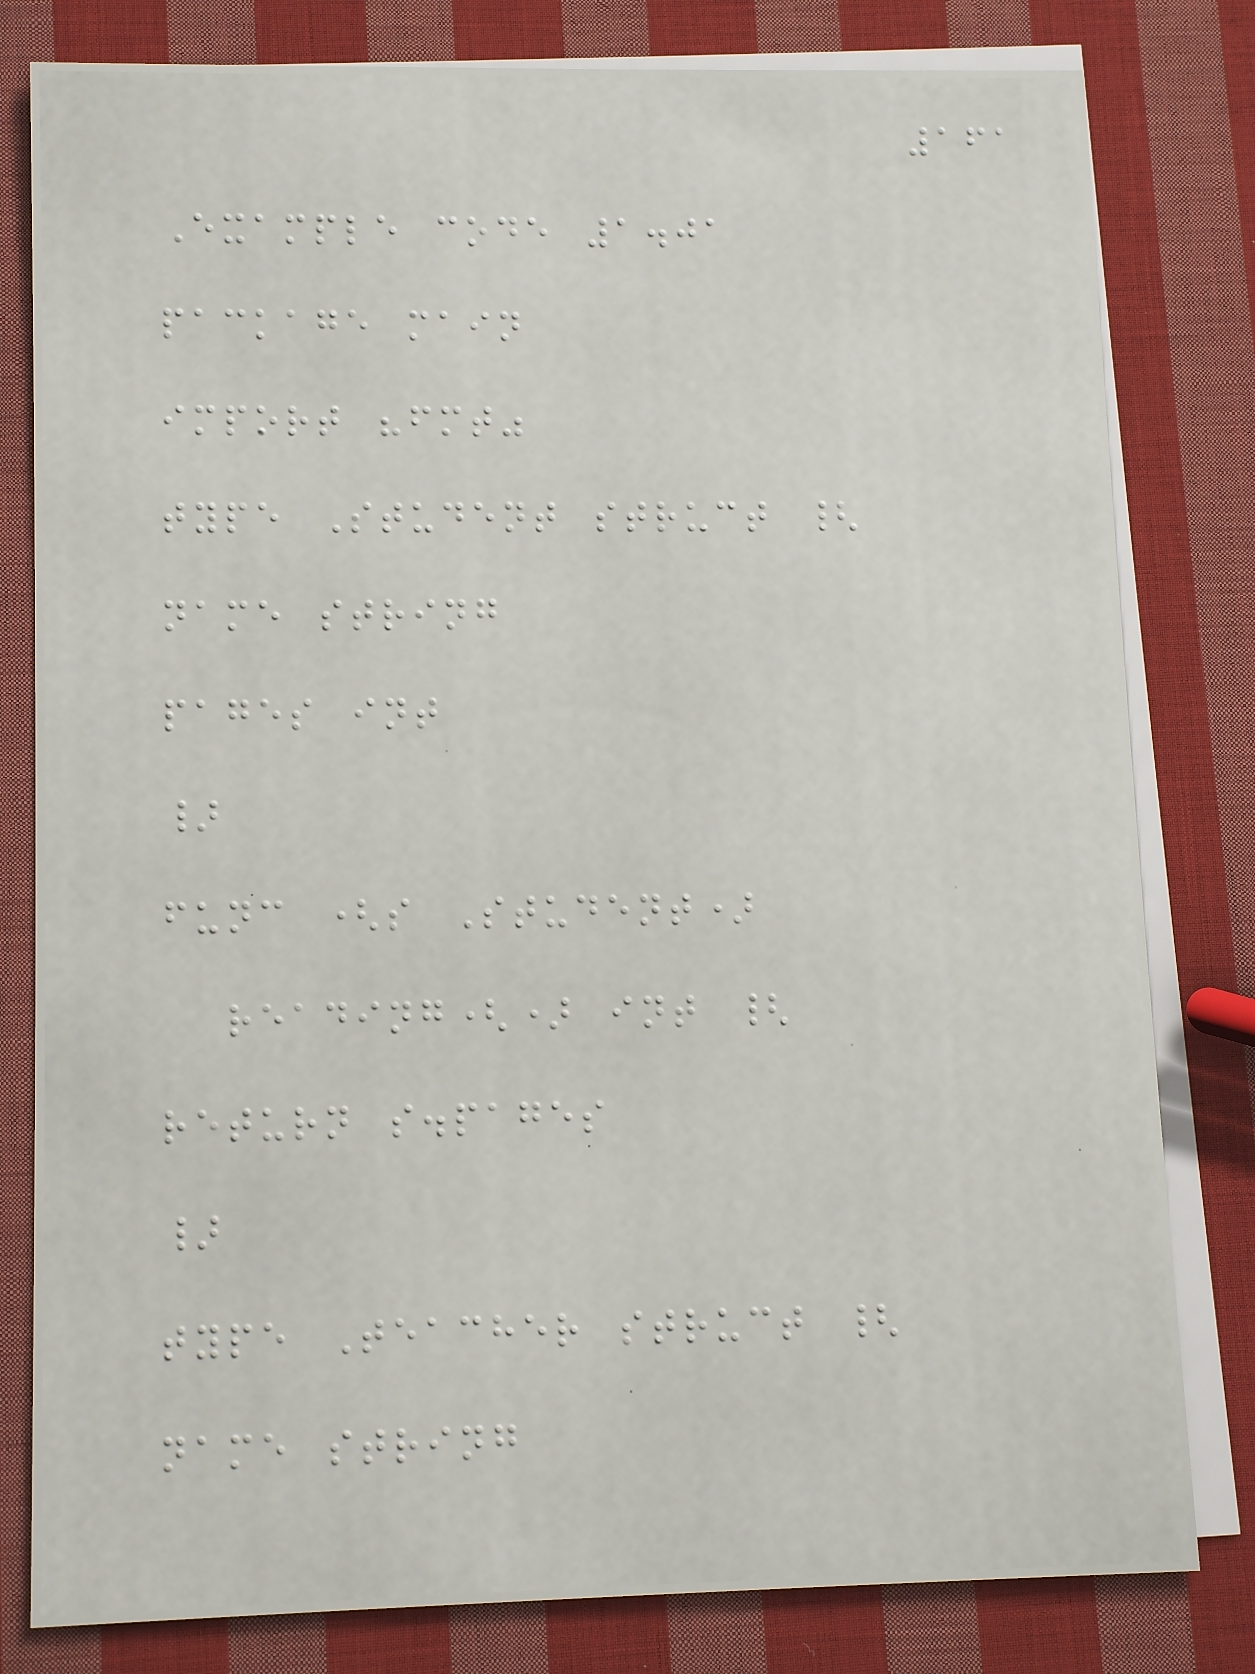161
Example code 1.01
package main
import "fmt"
type Student struct {
name string
pages int
}
func (s Student)
reading() int {
return s.pages
}
type Teacher struct {
name string
